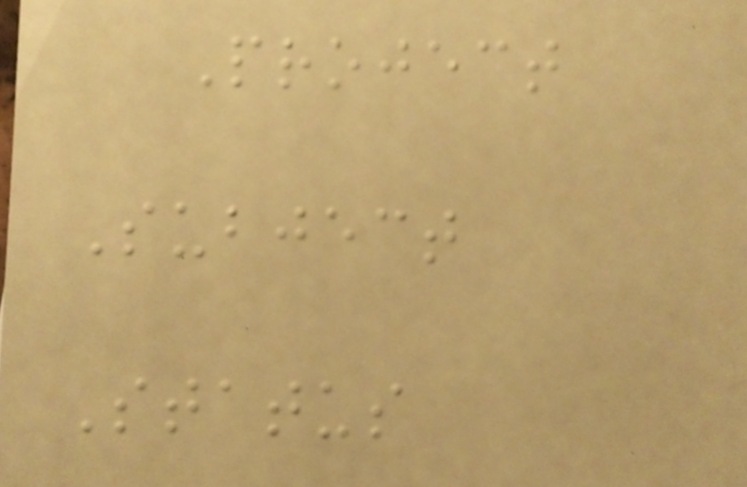Project
Subject
Status
